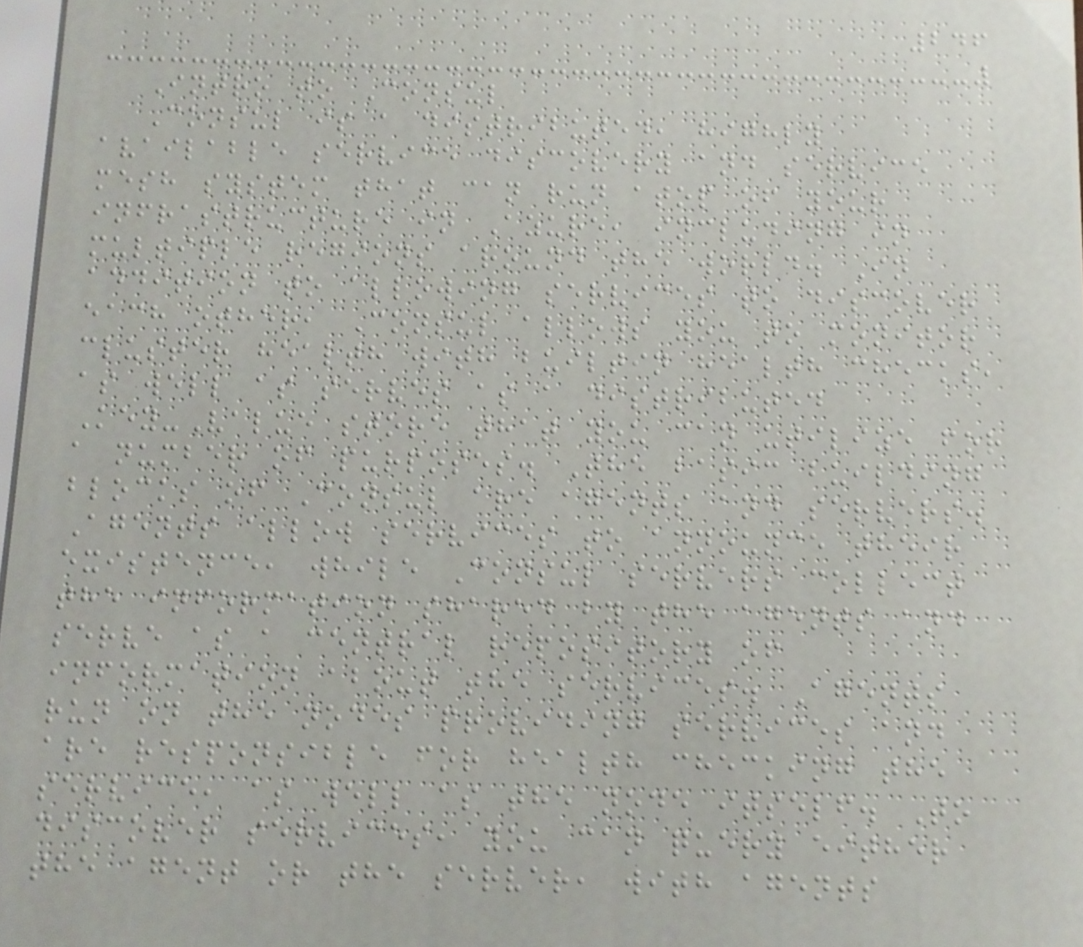246
Intro to Consul
Consul is a distributed, highly
available service discovery and service
mesh system that can run atop of your
infrastructure in Azure, including in
multiple regions around the world. In
addition to allowing services to discover
each other, Consul allows you to monitor
cluster health with builtin health checks,
as well as serves as a distributed
Key-Value store that you can utilize for
a number of purposes. The basic building
blocks of Consul are agents and servers.
Agents allow services to announce their
existence, while Consul servers collect
the information shared by the agents and
serve as a central repository of
information about the services. Agents
run on the nodes providing services and
are responsible for health checking the
service, as well as the node itself. To
discover services, you can query either
the agent or the server, with agents
